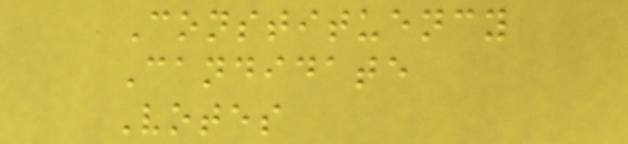Constituency
Candidate
Votes
